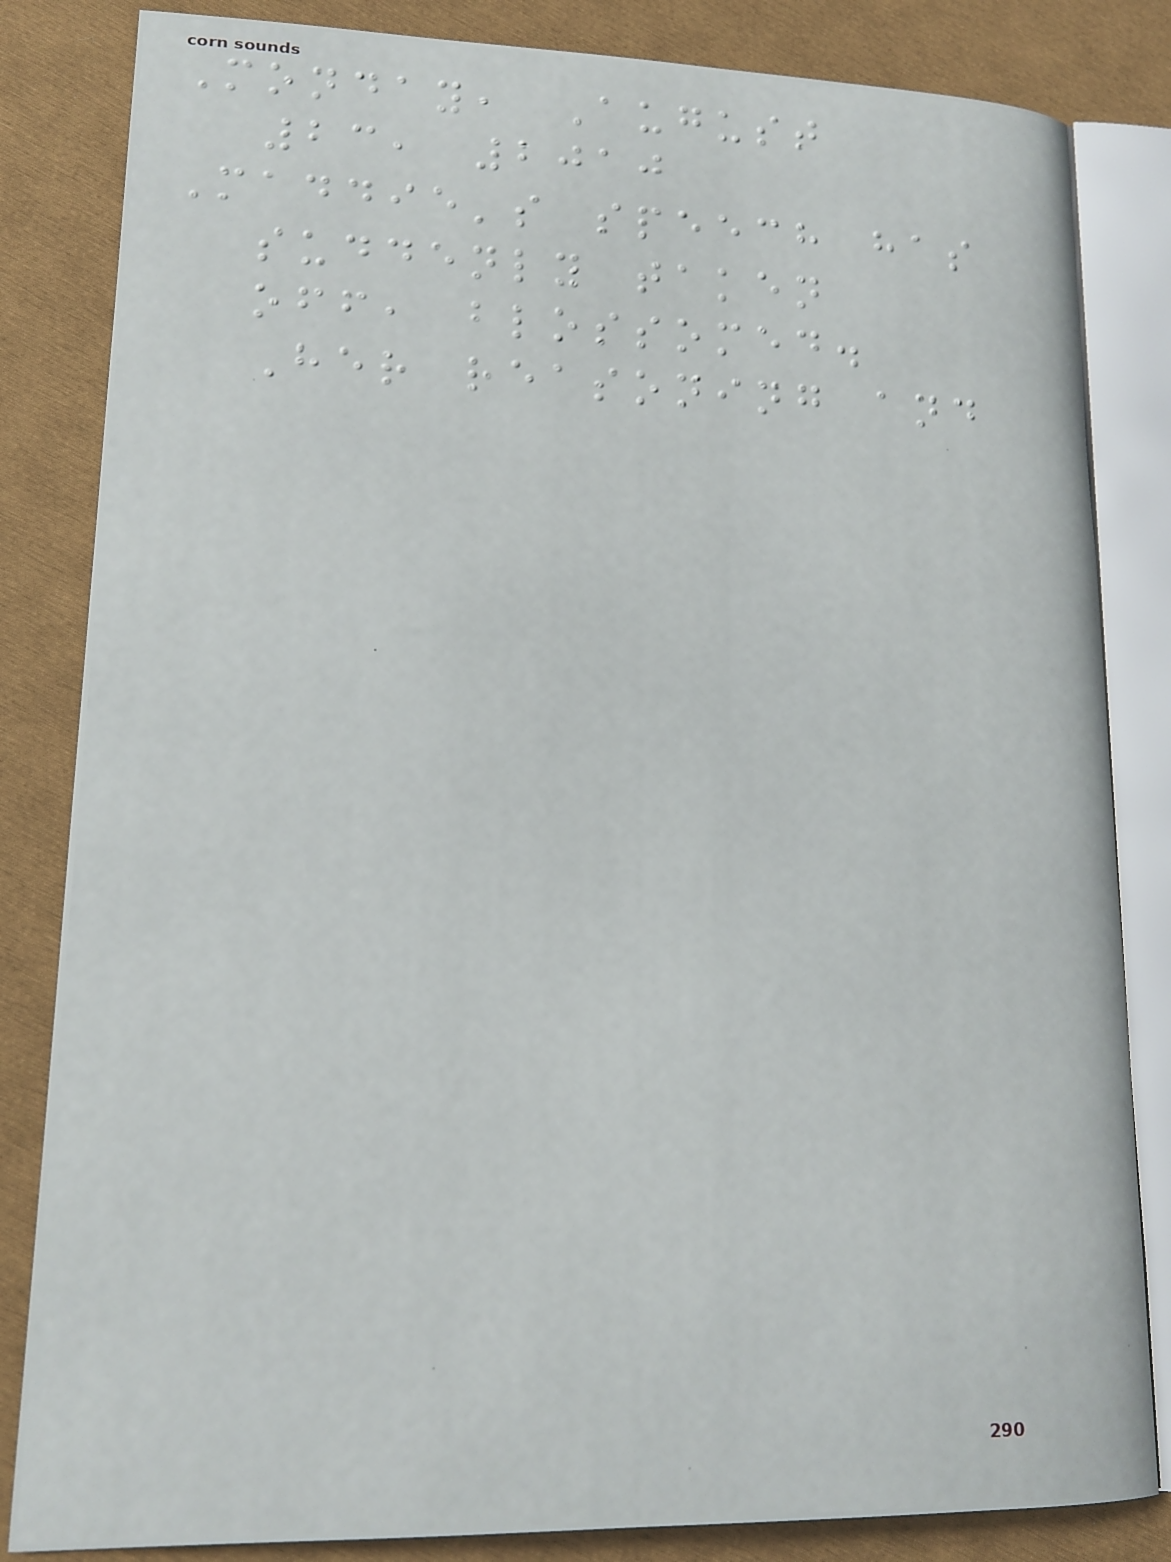Monday, August
23, 2010
Maddie's speech has
suddenly taken
off, blossomed.
Her reasoning and
